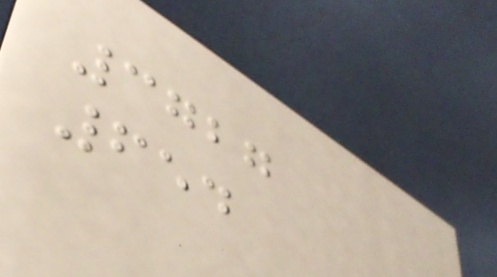3727
654
